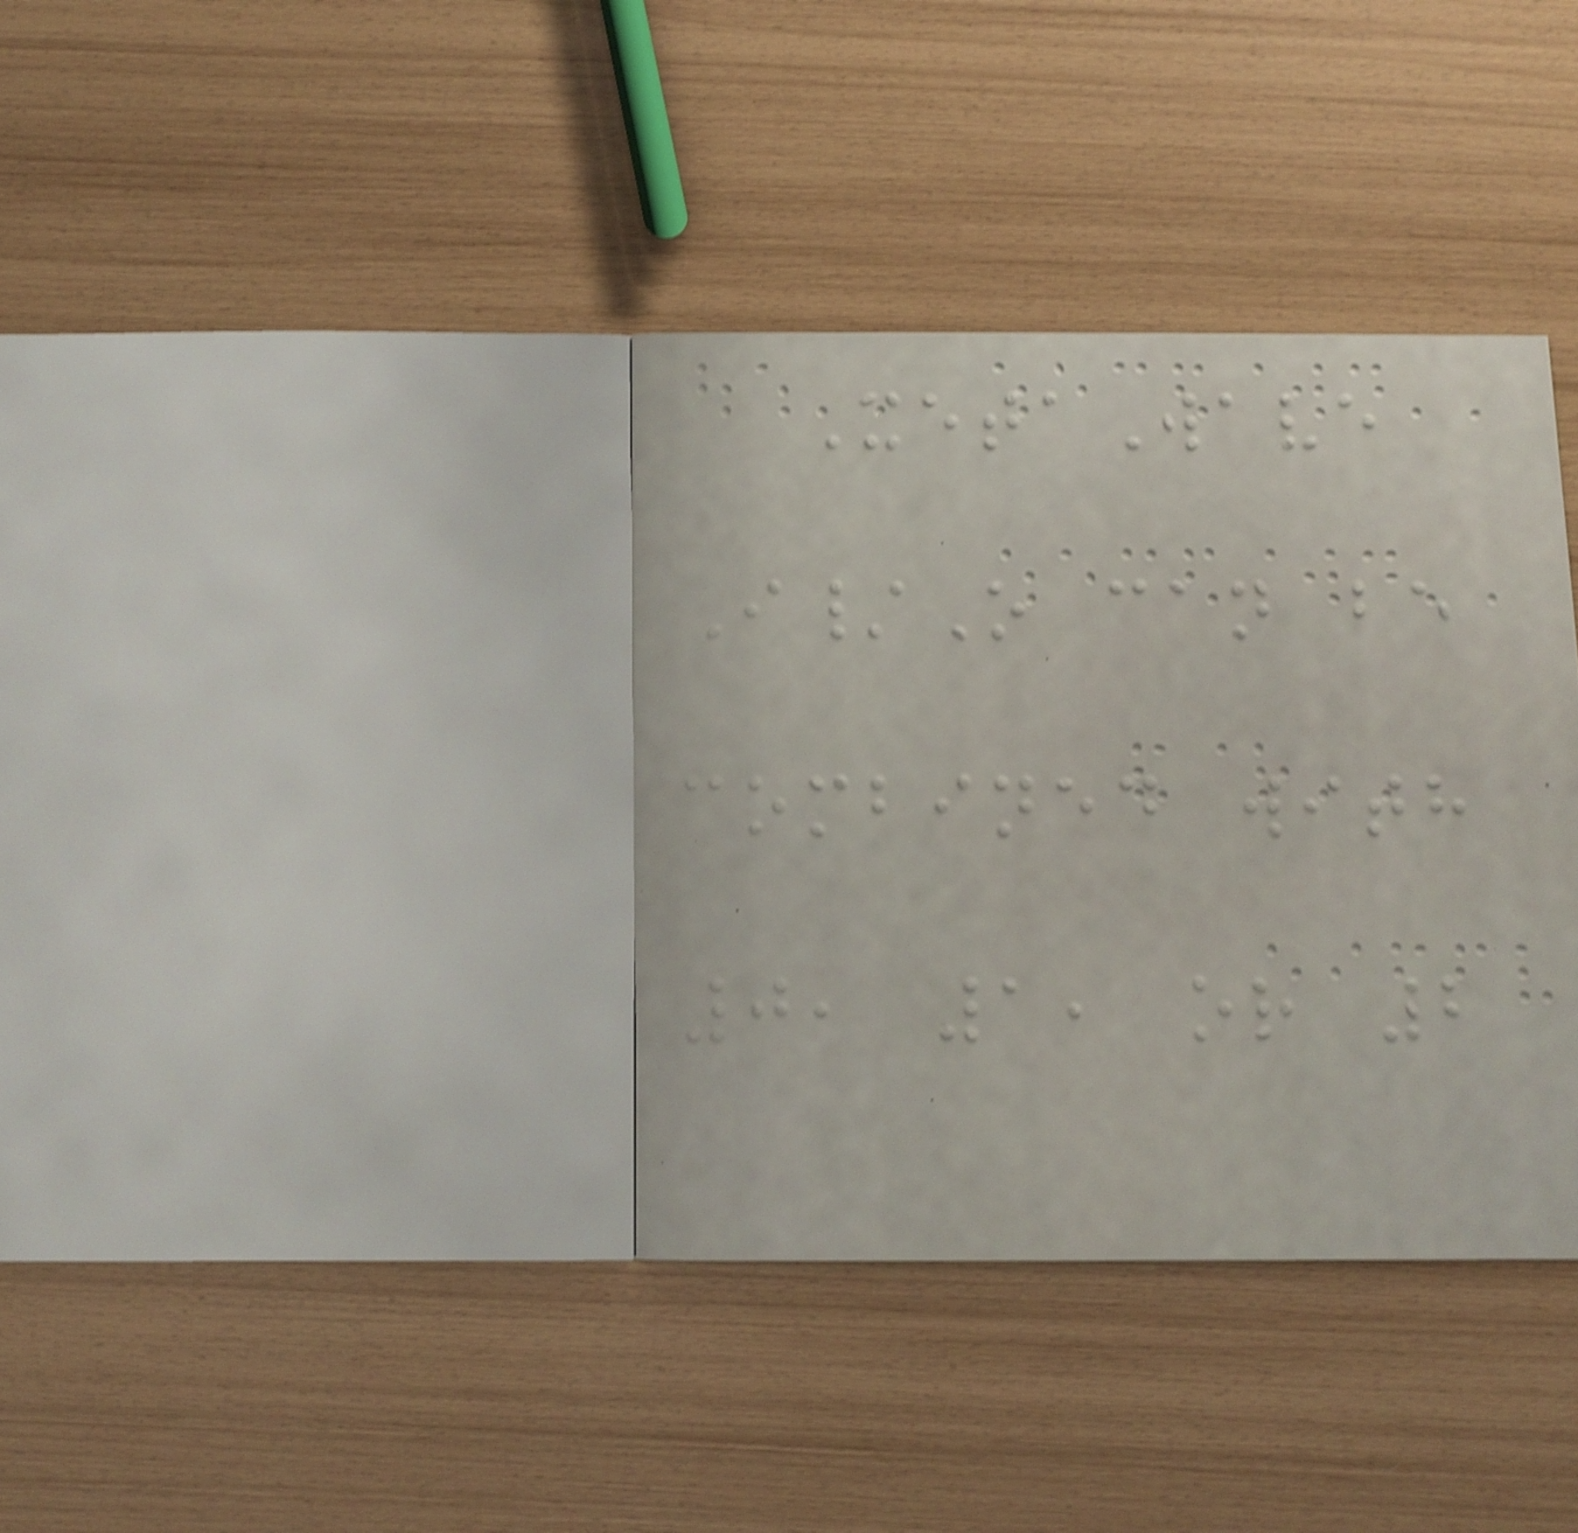XetaWave
I/O can be
combined with
0, 1, or 2
